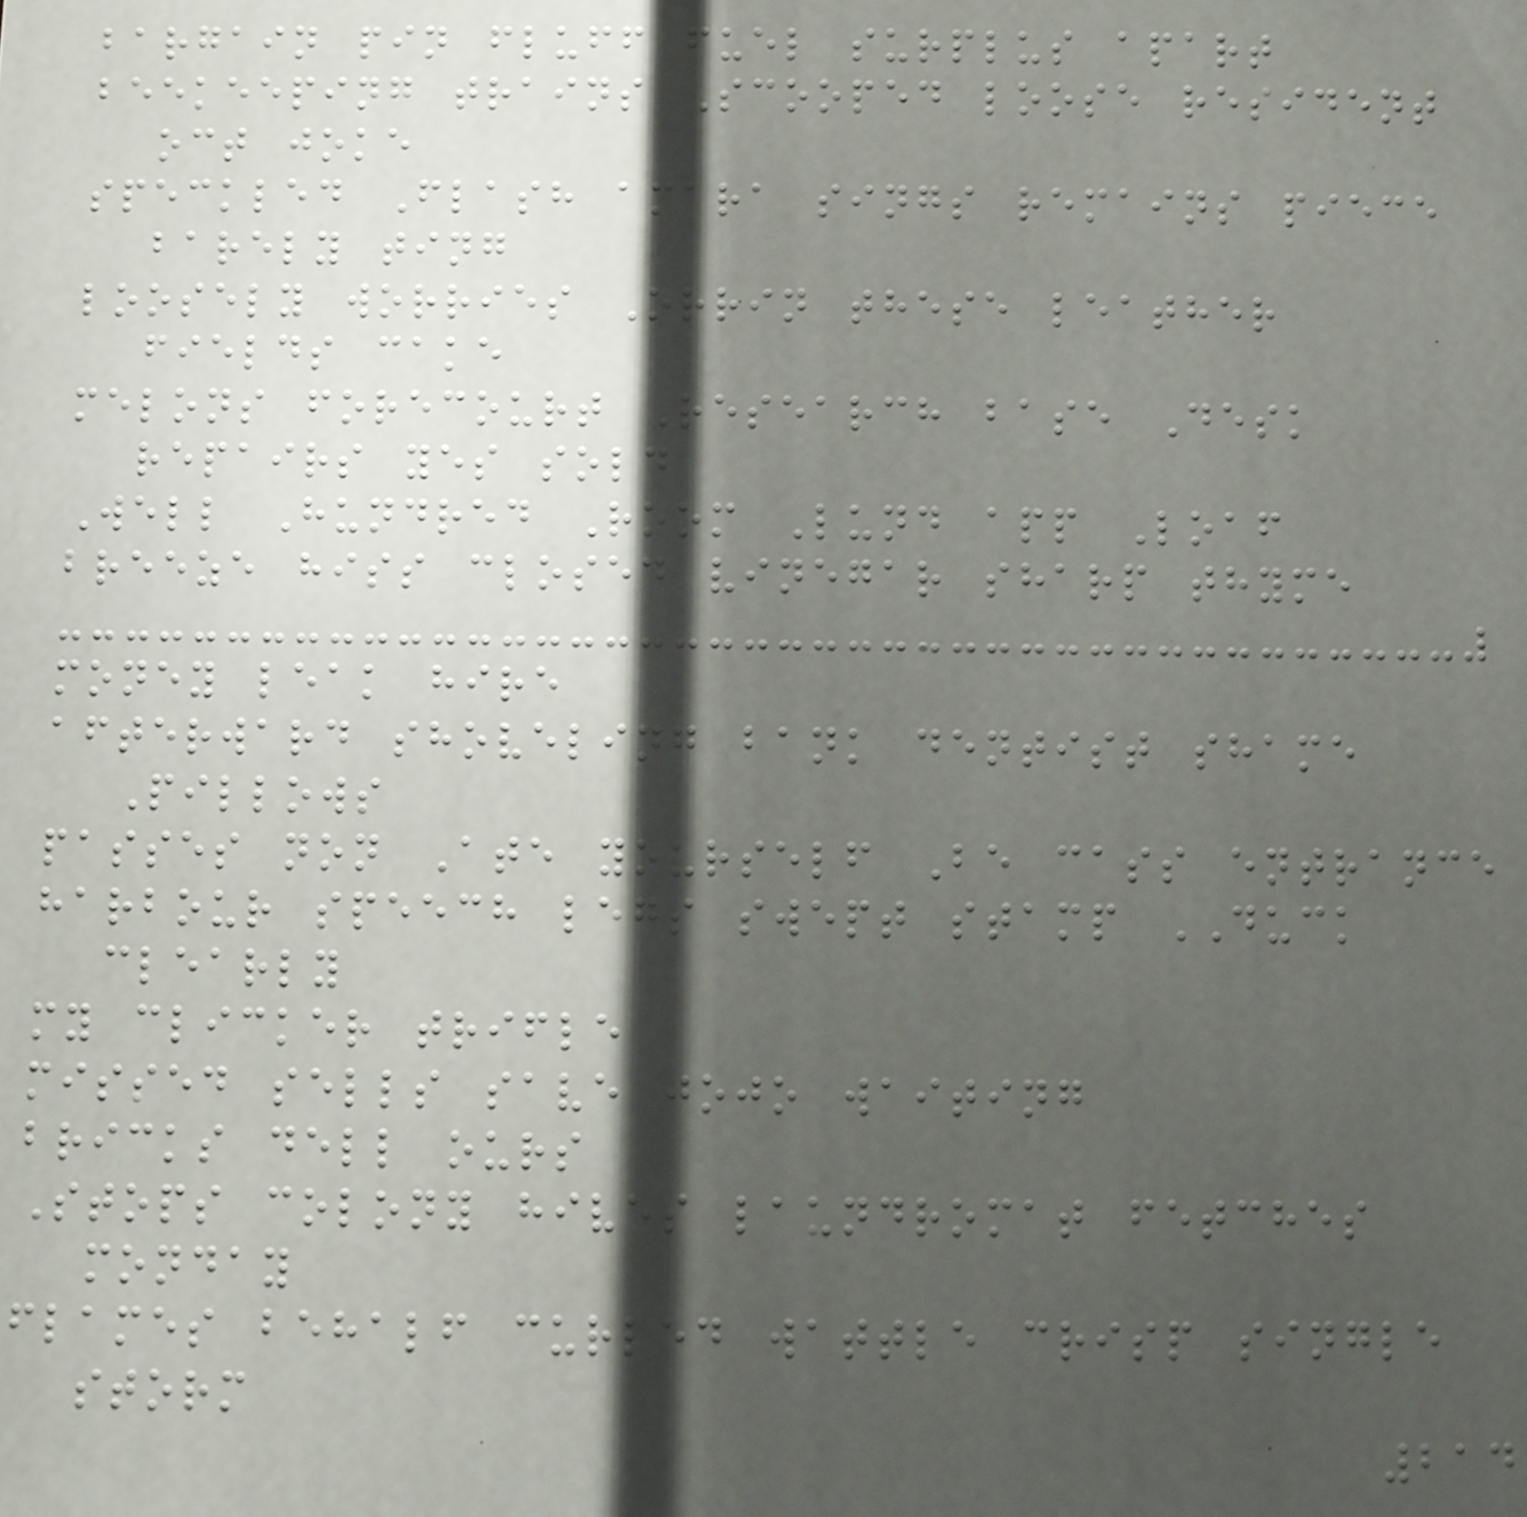bargain pin fluff fuel surplus apart
beekeeping trains Scooped loose resident
oct joke
speckled Flash amara sings remains piece
barely ting
loosely worries Orrin these leather
fields cake
melons forecourt Research base Desk
repairs yes sold
Well Hundred Room Lund app Loaf
breeze hiss closed vinegar sharp thyme
money leak hire
afterward shoveling bank dentist shame
Pillows
passes non Ate yourself Be cass entrance
harbour speech legs swept stamp DUCK
clearly
my clicker trifle
missed sells save jojo waiting
bricks dell ours
Stops colony hives laundromat fetches
monday
flames behalf curled wattle crisp single
storm
214
